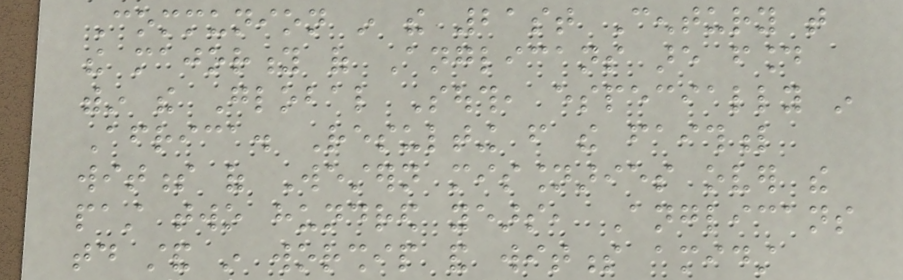Communion in the 21st Century that
the majority of Anglicans are found
within the Global South, especially in
Africa. Resulting from the faithful
witness of Western missionaries over the
past two hundred years, Anglicans
today stand in worship and witness amidst
